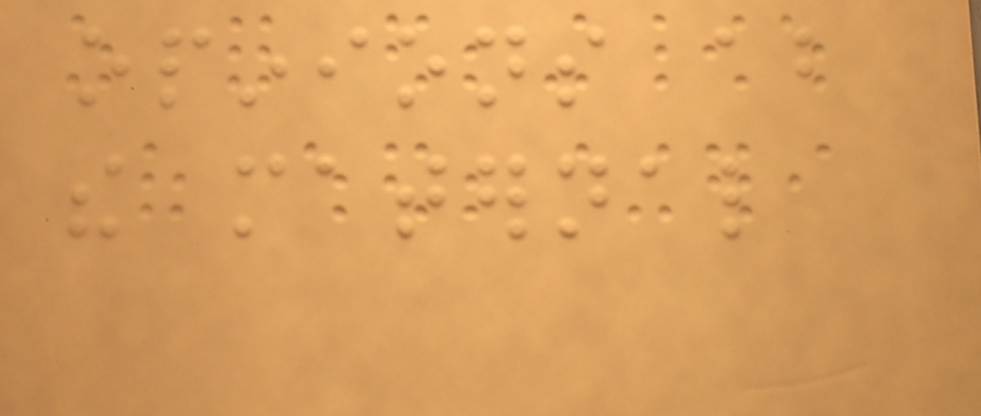opinions about
the maternal
